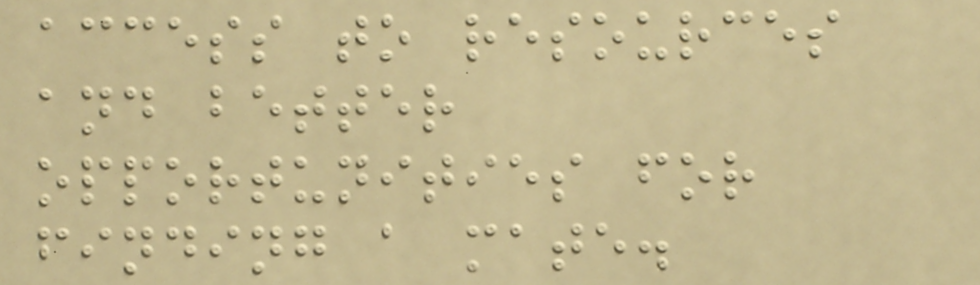access to resources
and better
opportunities for
finding a mate.
